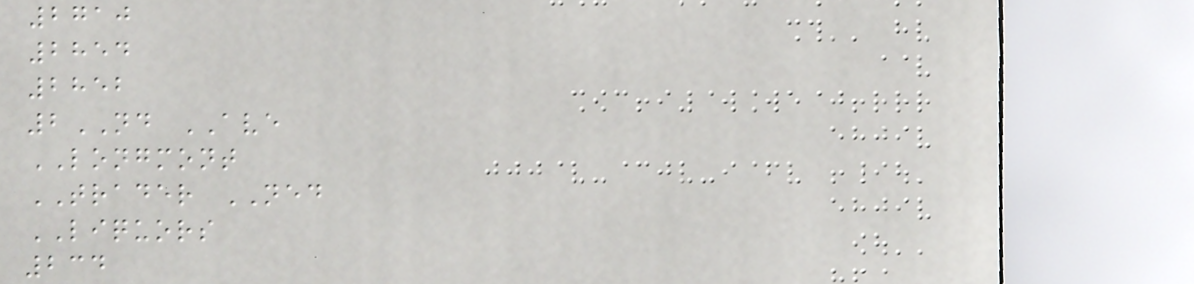2710
2854
2852
2ND AVE
LONGMONT
TRADER NED
LIQUORS
234
